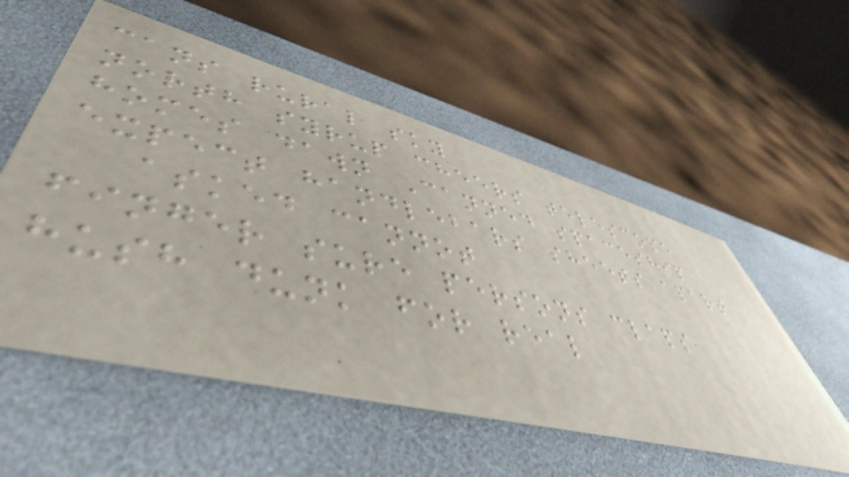cans rural sky
north syrup cheers telescope
homes dawn Canned spaceship
expect handlebars sheets apart
asked cannot
finger sure persons claps
hush dunk for real
